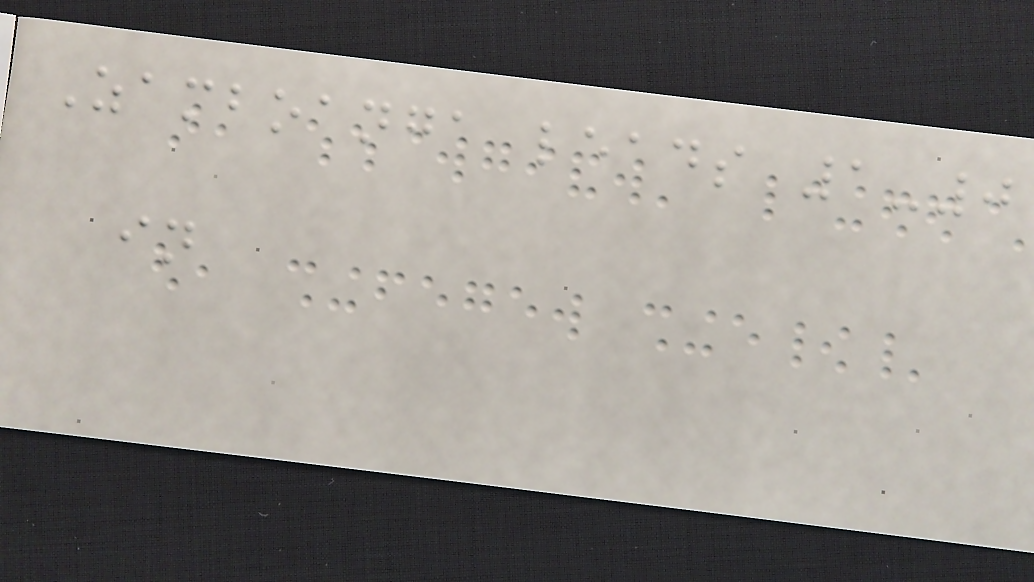Zamboanga leads 1-0
in
